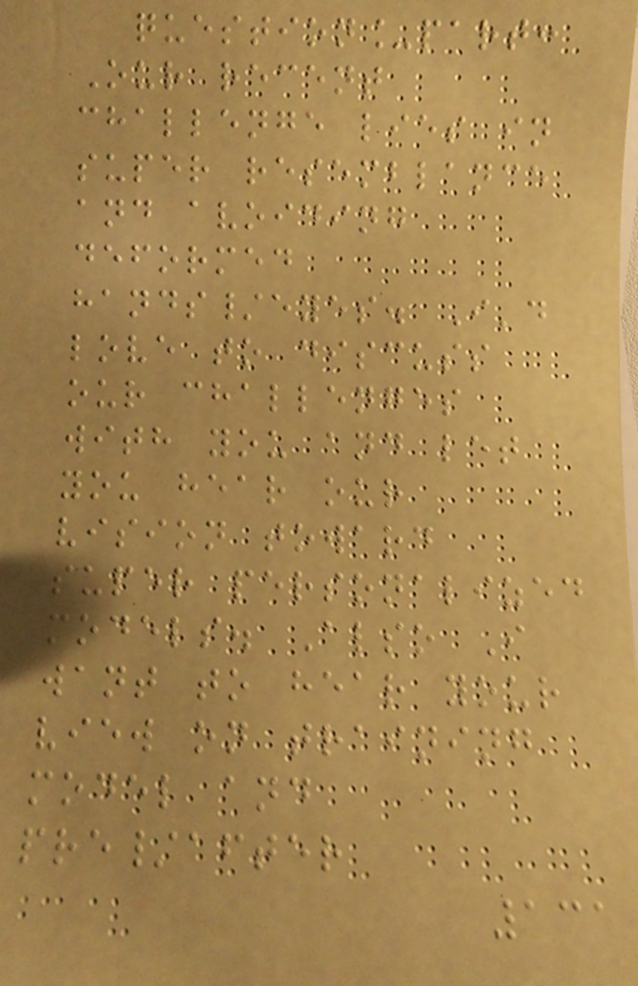question_part:
Our recent
challenge lies in
super resemblance
and avoiding
deformed
hands/eyes. I'd
love to discuss
our challenges
with you and let
you hear our
vision toward
super personalized
models. Also I
want to hear your
view on training
model and
pre/after
131
